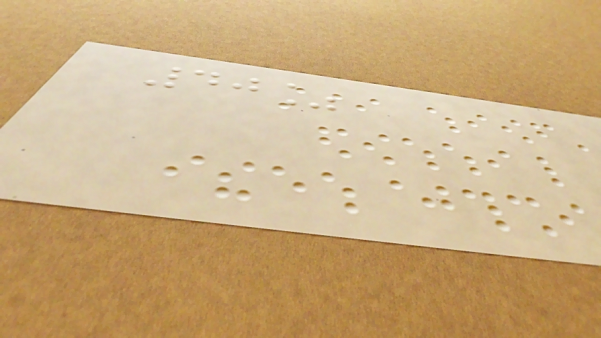40%
